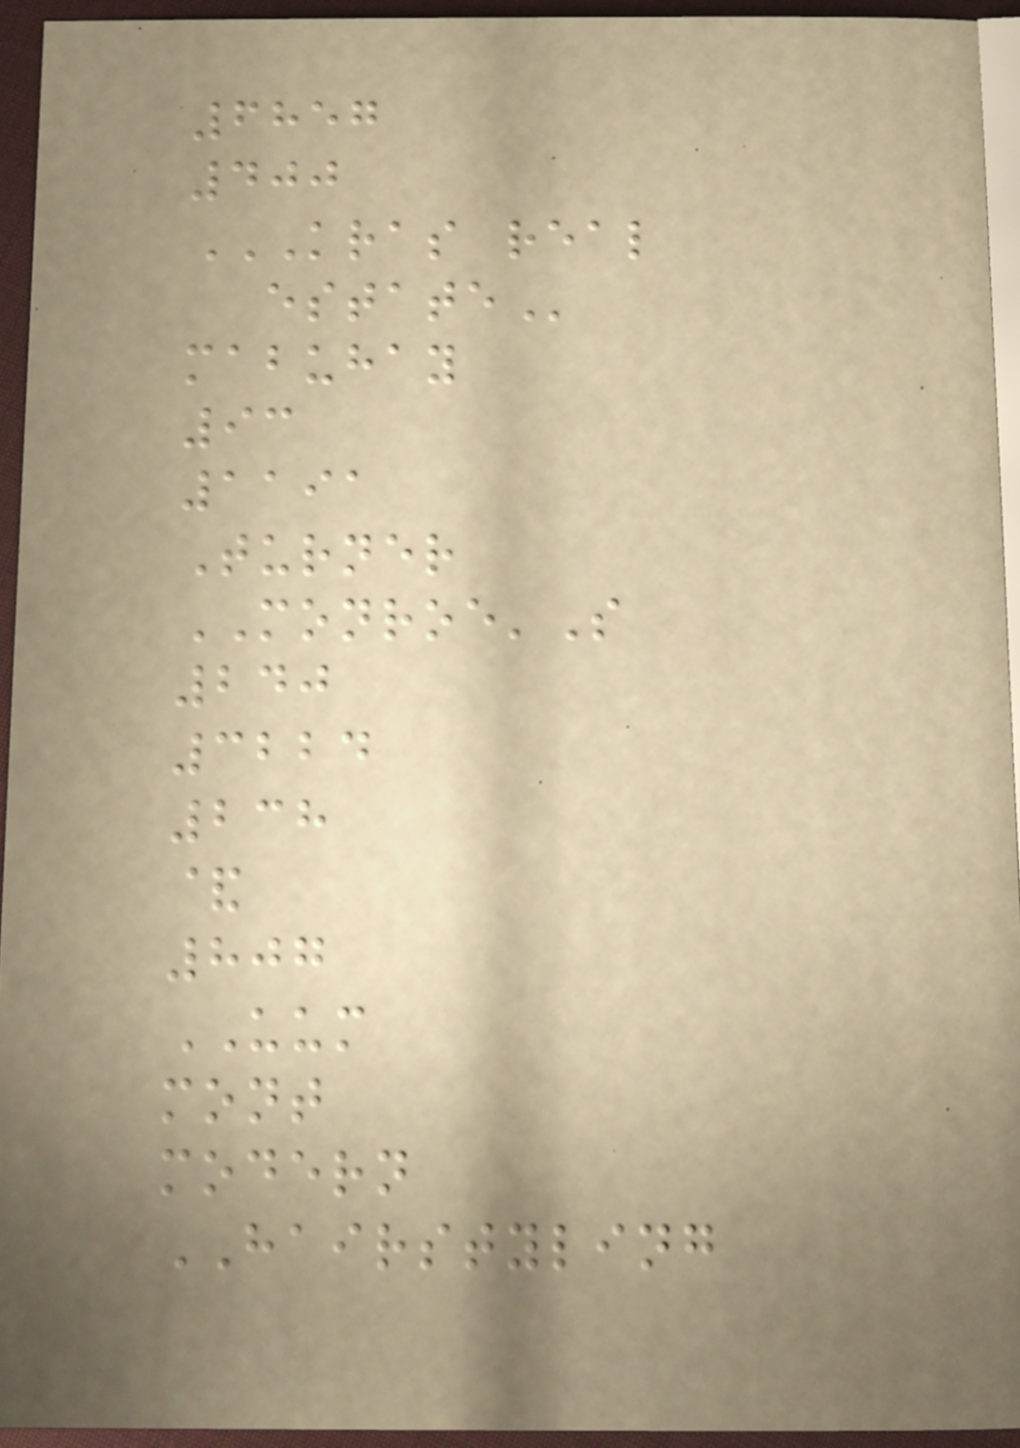6857
400
KRAS REAL
ESTATE
mabuhay
93
1191
Turner
MONROE'S
240
3224
238
&
807
UUM
mont
modern
HAIRSTYLING
